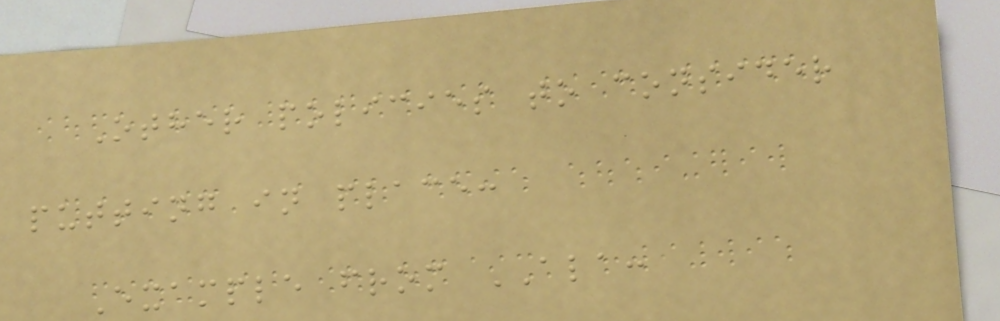Other policies to consider
putting in place:
Example from ALA:
